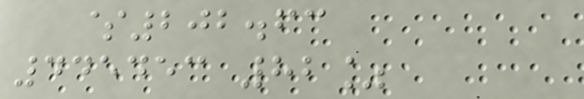$202.63
445453 82%
